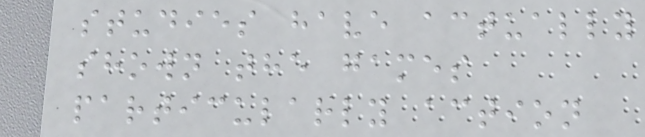studies have actually
shown the games
particularly action
